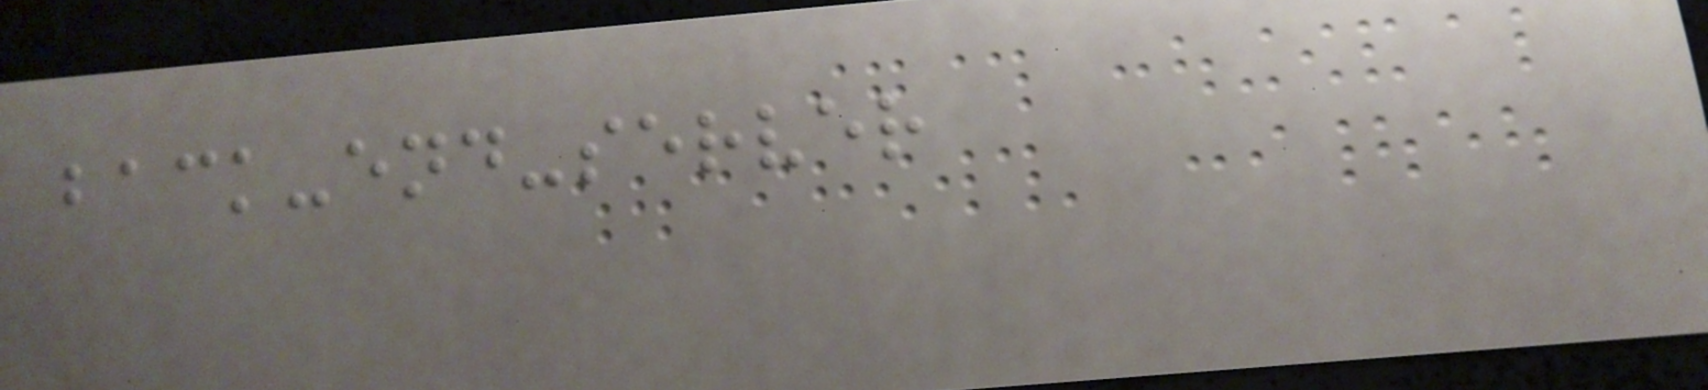back-end-server
